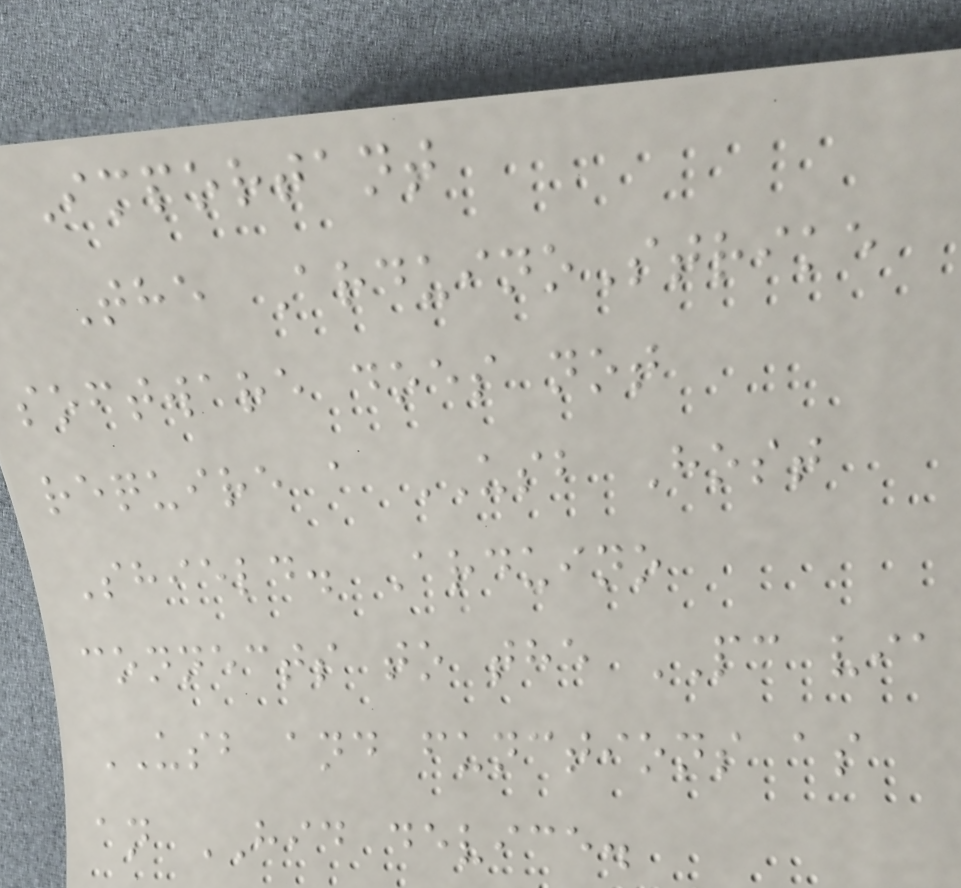Important
The ArduinoStrike
software does not
require a USB Host
Shield. Arduino
connects to the PC via
USB and functions as
an HID device.
